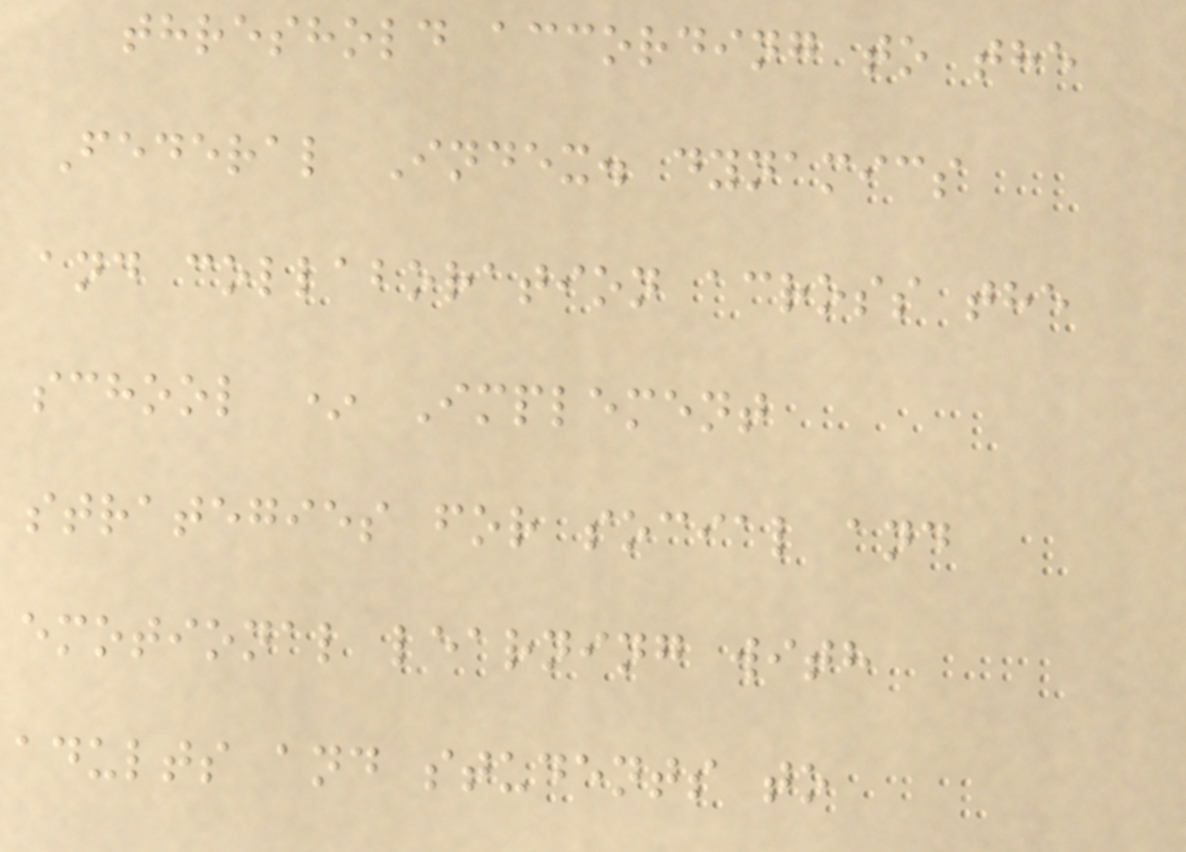threshold according to the
Federal Index. dynamics
and collaboration across the
school * Implement
strategies for social and
emotional learning with
adults and students to
